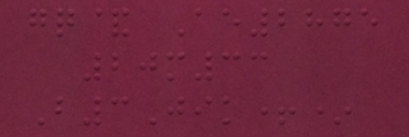gq& Ae2875
20m33
B3Jik+*
